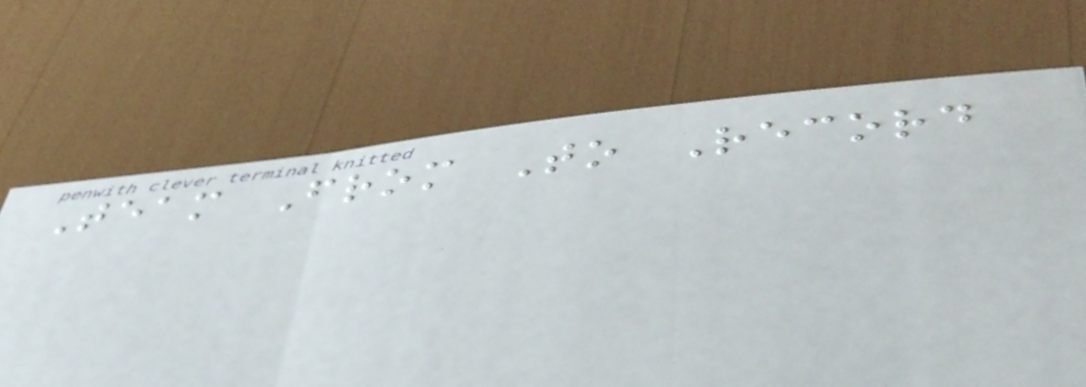Team From To Record
